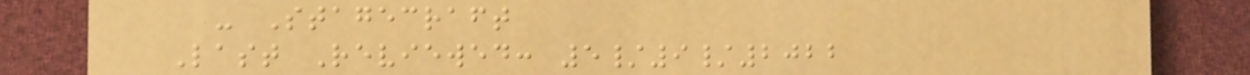- Stagecraft
Last Reviewed: 5/9/2022
